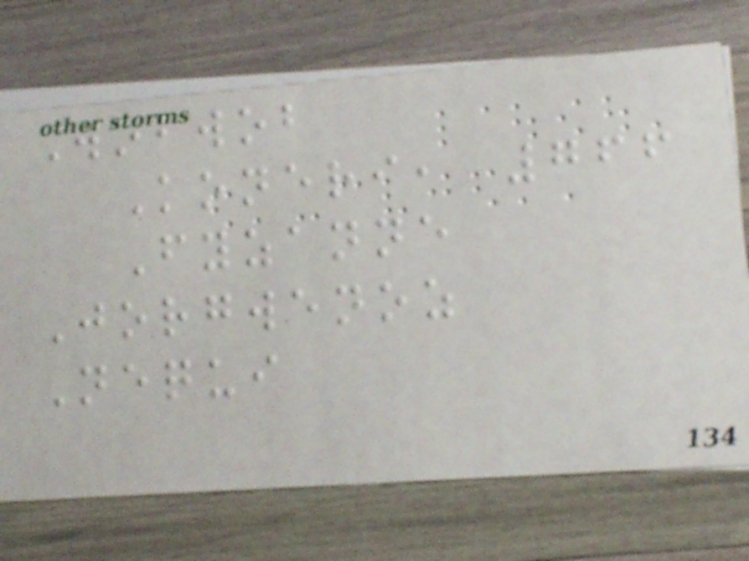Wobwob
Koneri, 766
Fyzanne
Jorgwenoz
Nequi
